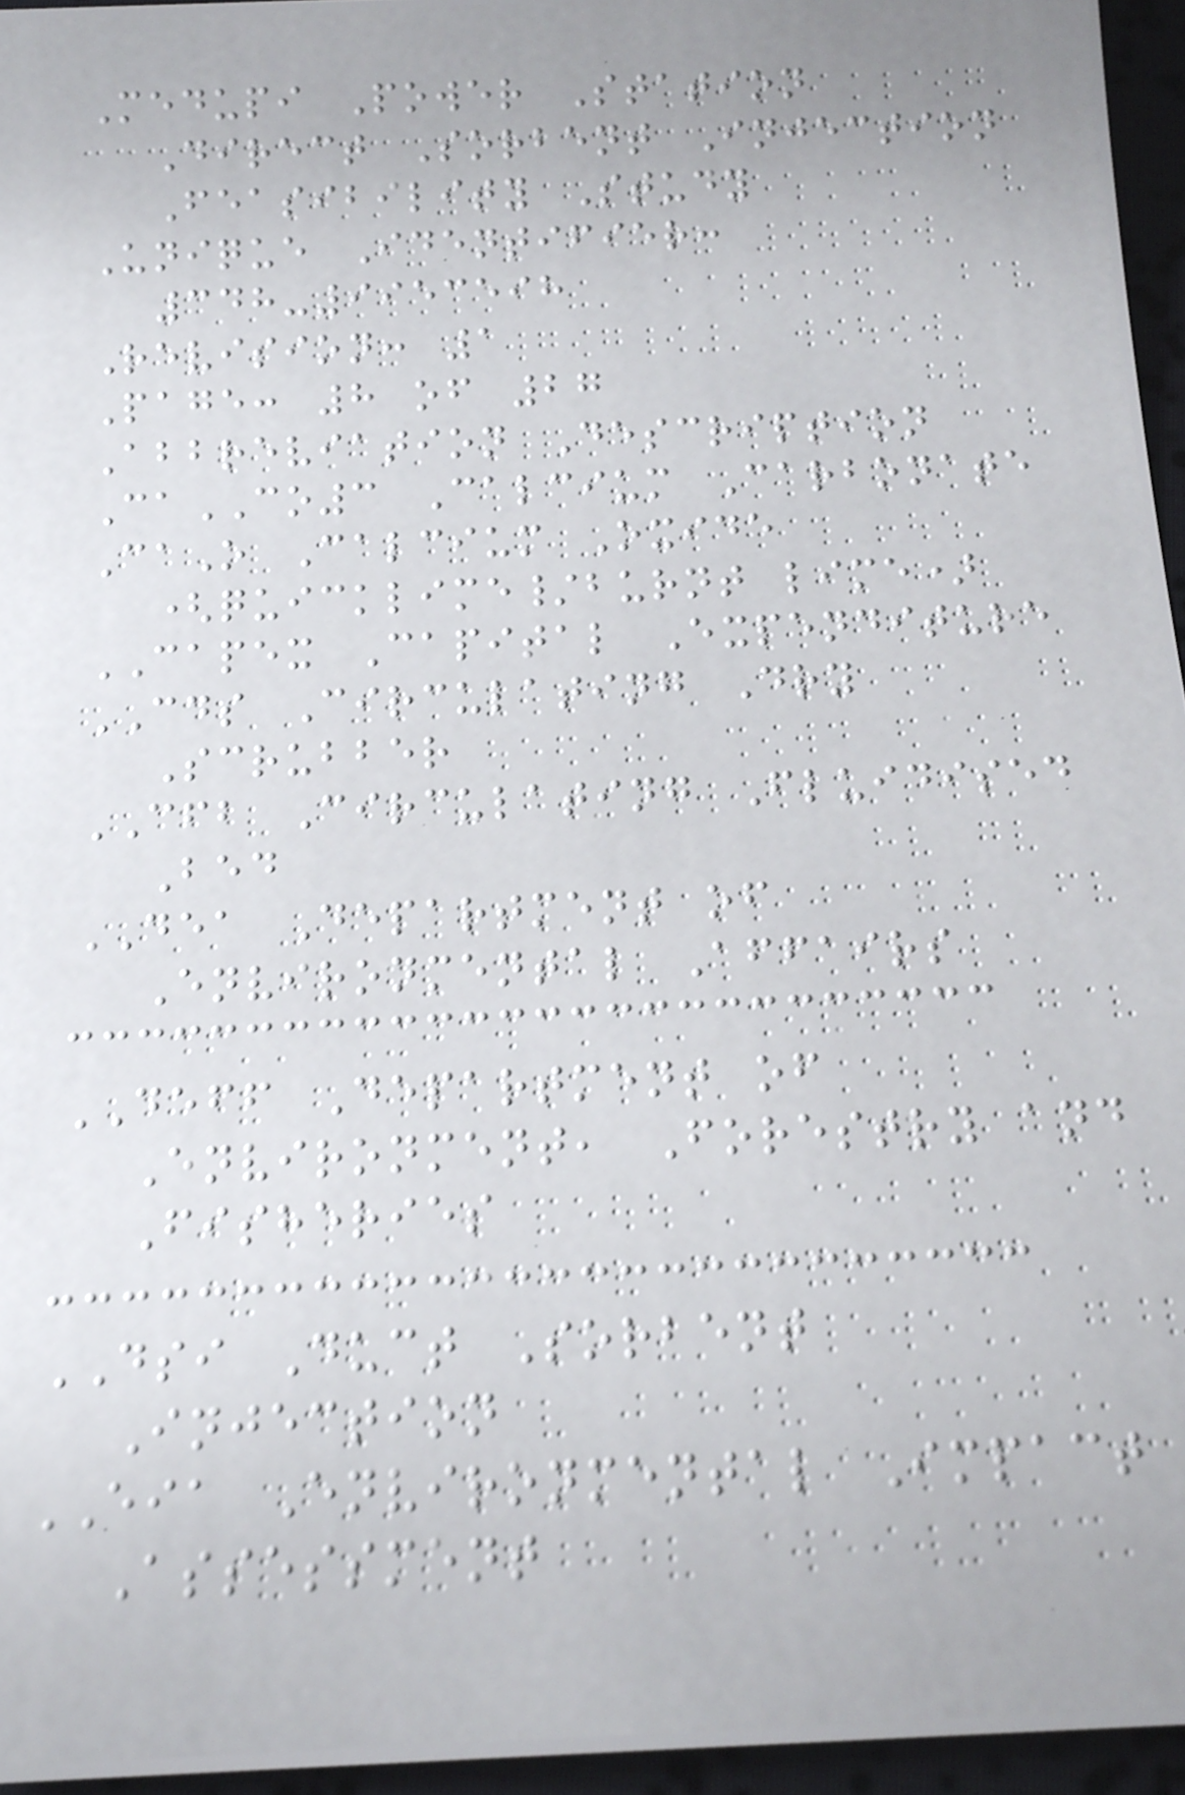Medupi Power Station
Direct Sorbent Injection
Feasibility Study
Unique Identifier:
348-9953598
Revision: 1
Page: 8 of 27
Abbreviation Description
CaCO3 Calcium Carbonate
CaO Calcium Oxide
(quicklime/burnt lime)
CAPEX Capital Expenditure
CDS Circulating Dry
Scrubber
CFB Circulating Fluidised
Bed
DEA Department of
Environmental Affairs
DEFF Department of
Environment, Forestry and
Fisheries
DSI Duct Sorbent
Injection
EIA Environmental Impact
Assessment
